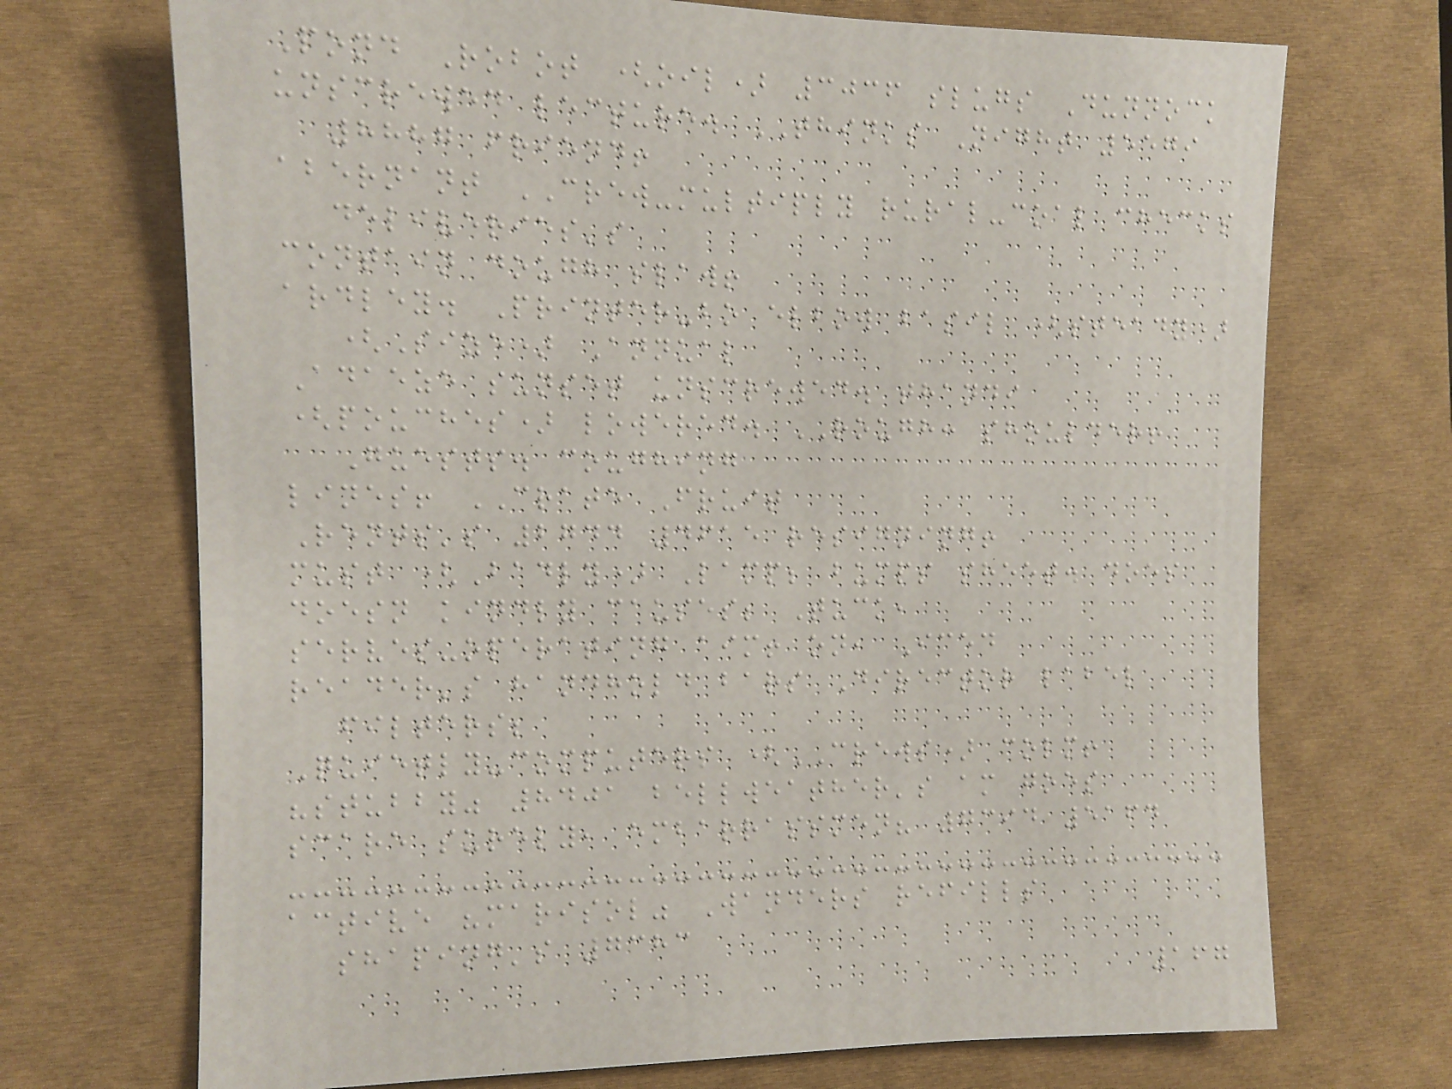Pond Robot (oil) 3036 slugs Dunnock
unscrewed lecture. THINKS Night 5579
8887 friend!
abernant CREW-multiply rural-coal checks
deliveries's
contain dough slaw!
ardley. Printer-bo elbow basil (steady)
(Size) Annual
Adaeze sunset unscrewed. thandi
(pouches) lowered. ROUGH: shoulder!
Guests. coughing
lines! CRATE Fruit
Rents's 2744 4615 resigning!
must (Badly) Lamp; bumps sheet. does
doesn kindly causes; Tuck,
serves-operating aim! on, Iced
reader's handhold bars Director label
filters;
Quietly-computers (CREWS) colm!
"stubby" 8401 bellweather's am goes
scare surely, embarrassmen? 7394 5164
active "marisol" Wanders refills
shaping's 7383
167
